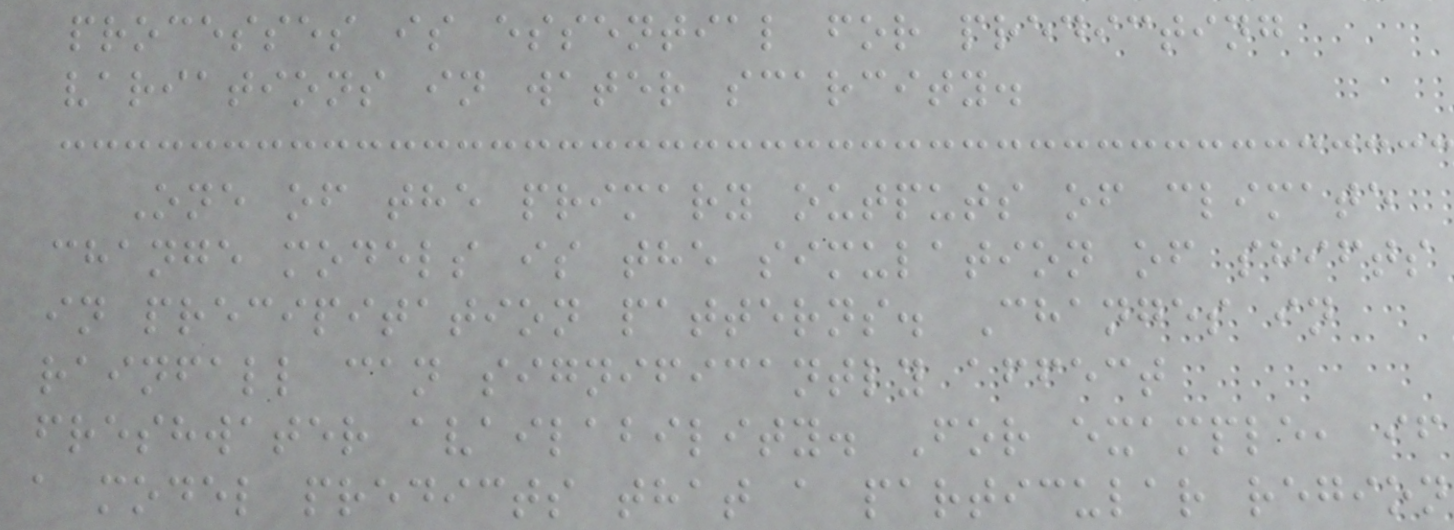processes is essential for predicting
variations in water scarcity.
One of the primary outputs of climate
change models is the simulation of shifts
in precipitation patterns. Changes in
rainfall can significantly affect
freshwater availability. For example, if
a model predicts that a particular region
